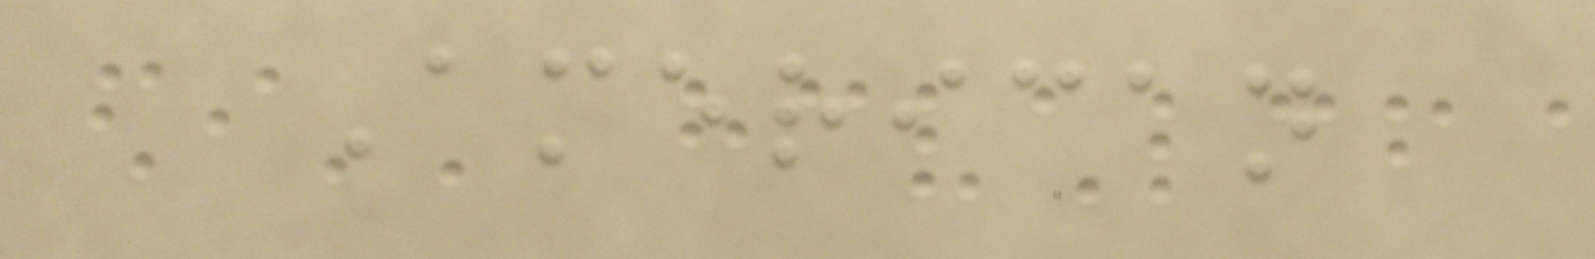American
